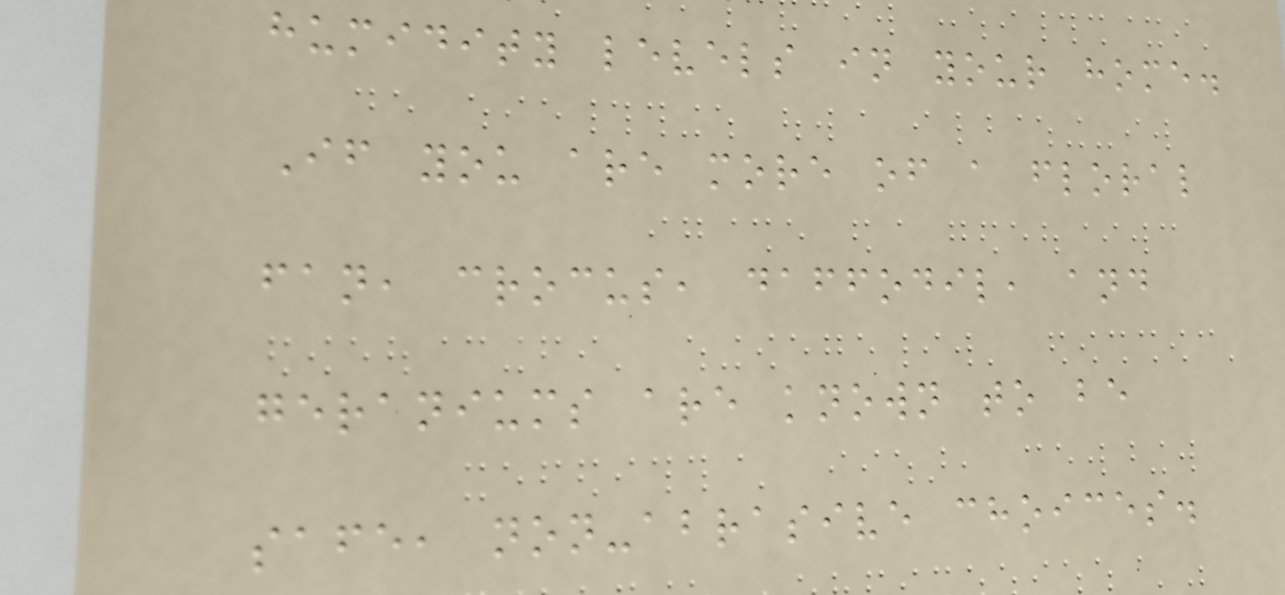humidity levels in your home.
If you are more of a floral
fan, crocus, daffodil, and
geraniums are known to be
safe, non-abrasive choices.
